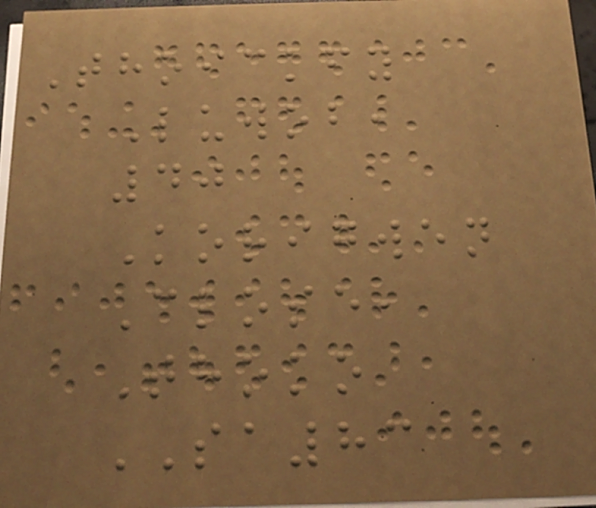Thoickfy
Luwob,
40
Korigwen
Close,
Thoko
SA83
